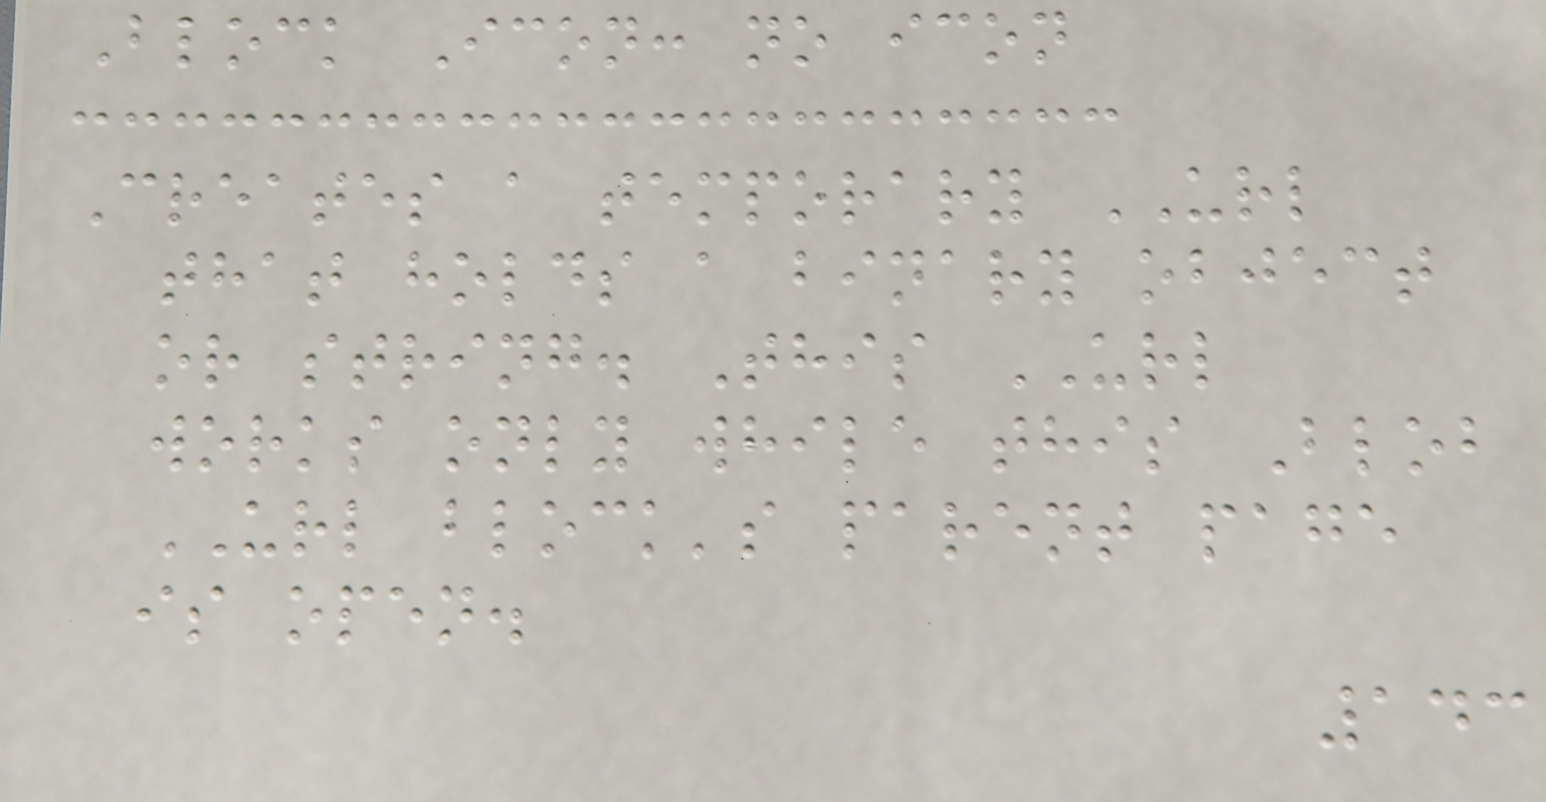Block Icon: no icon
Creates a temporary URL
that holds a binary object
or string. This URL
works only while this Blob
URL block's parent page
is open.
143
